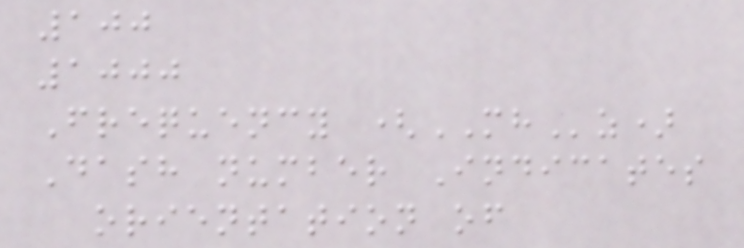100
1000
Frequency (MHz)
Dash number Indicates
orientation of
